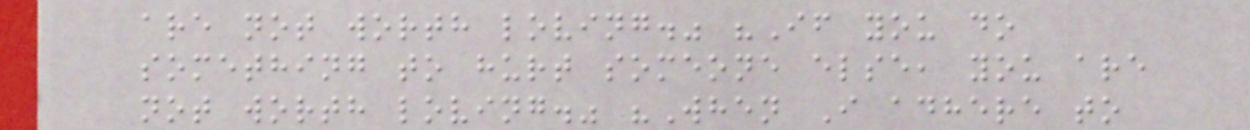are not worth loving." "If you do
something to hurt someone else, you are
not worth loving." "When I adhere to
